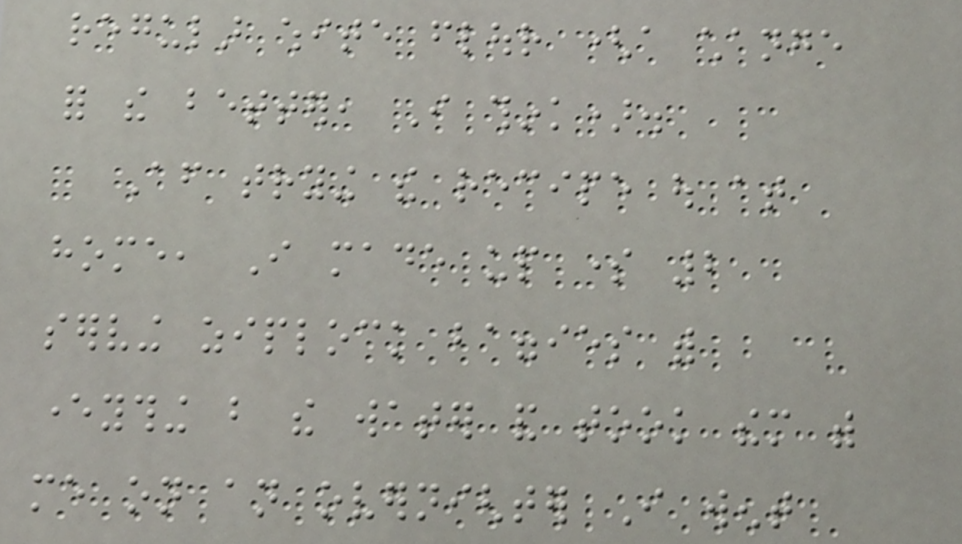regular white flour (a change
for the better, I think).
After trying the recipe out at
home, I made up some 2
serving ziplock baggies with
everything but the water and took them with
me on an overnighter I went
